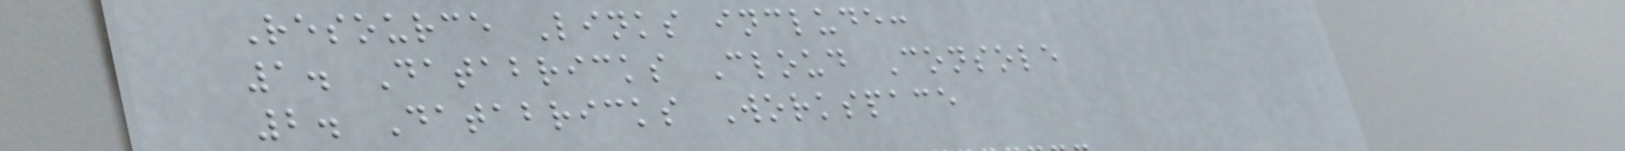Resource Links include:
1. Databricks Cloud Console
2. Databricks Workspace
